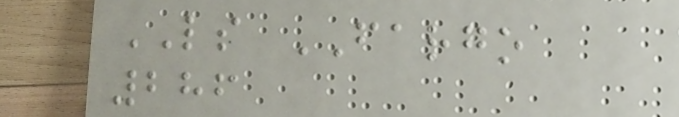LS FARGO
286
